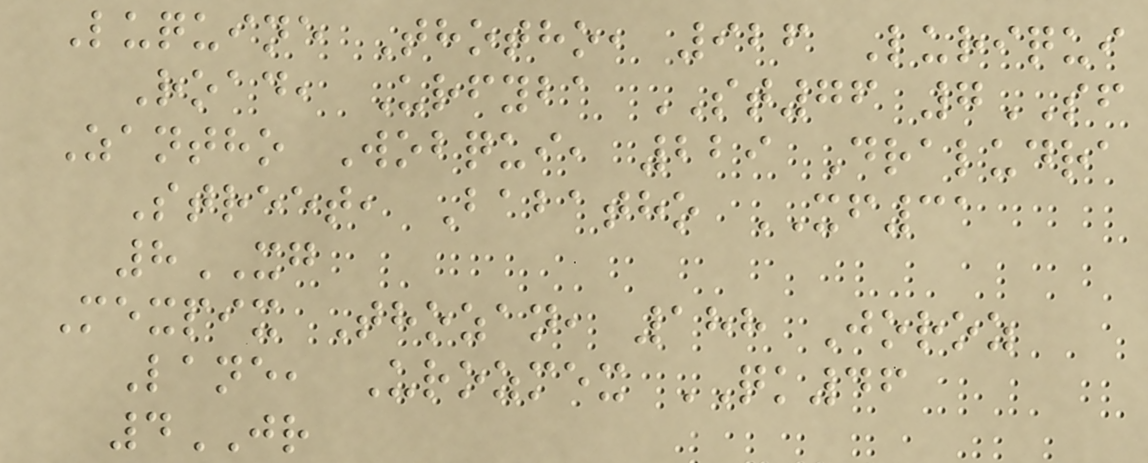Luquine Thotho, 926 Luriqui
Road, Urfyba ST76 7SF
Zantho Wobqui, 229 Draludra
Street, Babatho XF31
8XG
Mexpix Thozan, 188 Joroz
Lane, Urozmex QK46
4JR
